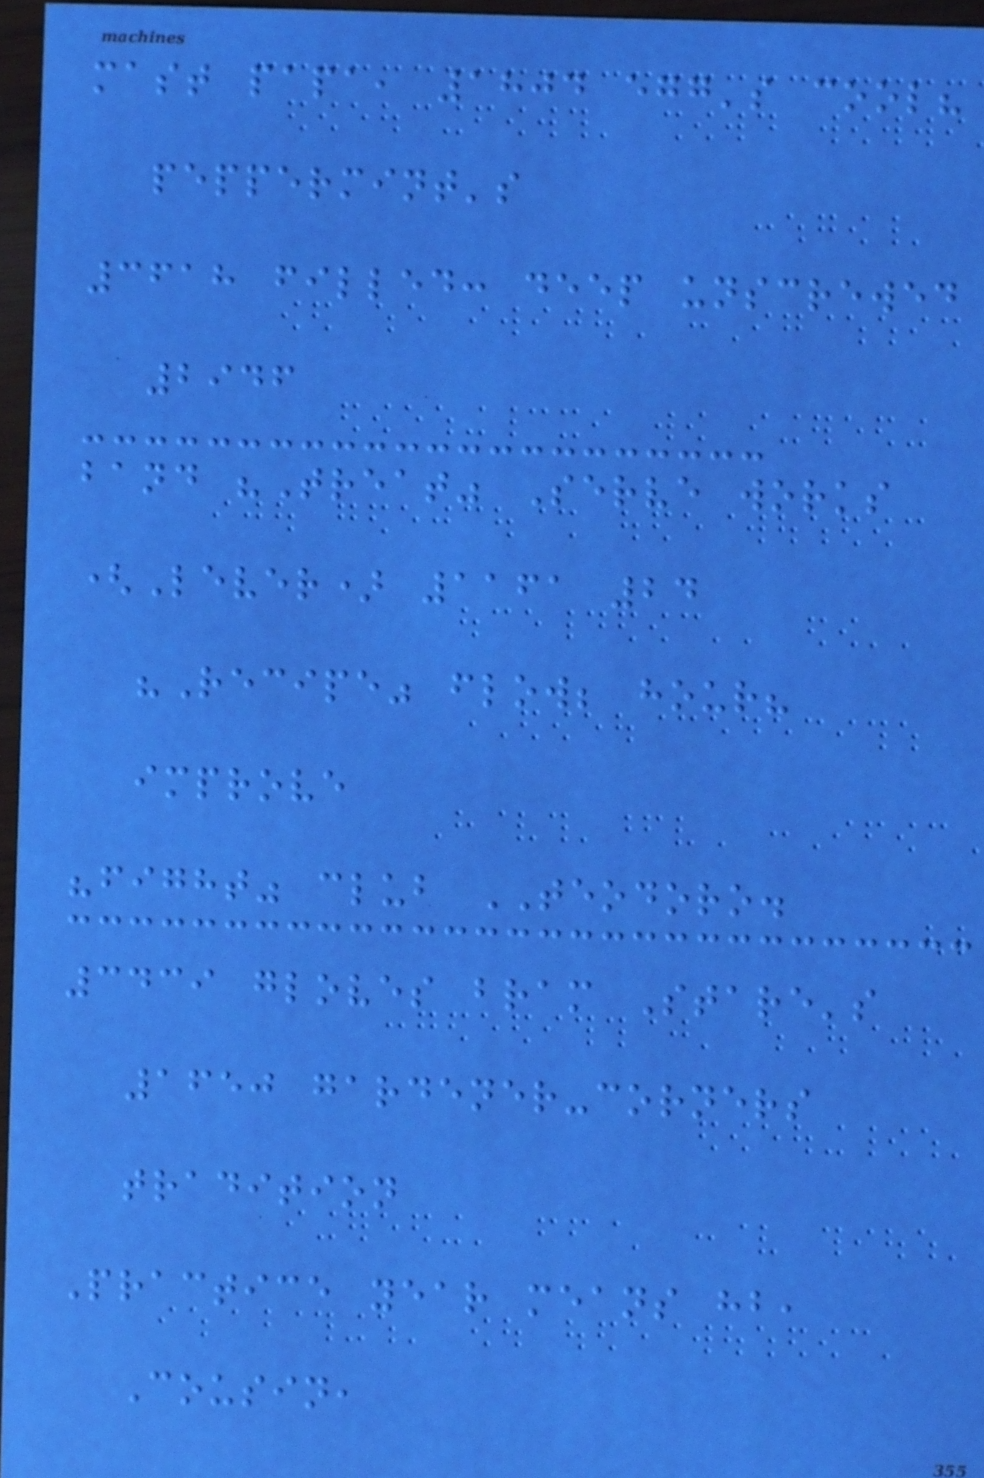mast papa, 1804 egg's cool?
peppermint's
3618 filled: deep unscrewed
2946
band "Treat" Serve works
(Lever) 1161 24
"Recipe" flow; hour?
improve
"fight" club TEODORO.
3439 gloves bram Stare's
1650 gardener-corners
tradition
Practice year means hb,
Cousin,
